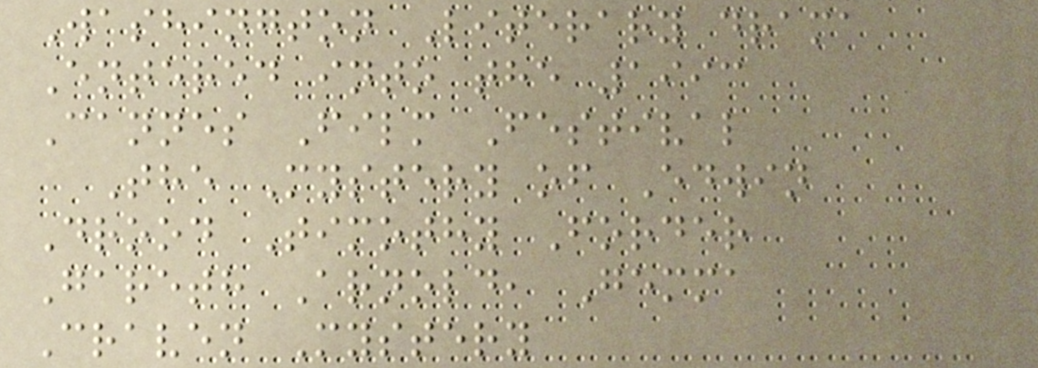Washington Literary drama
Entered into the 1993
Cannes Film Festival
The Mystery of Edwin
Drood Timothy Forder
Gareth Arnold, Gemma
Craven Mystery
